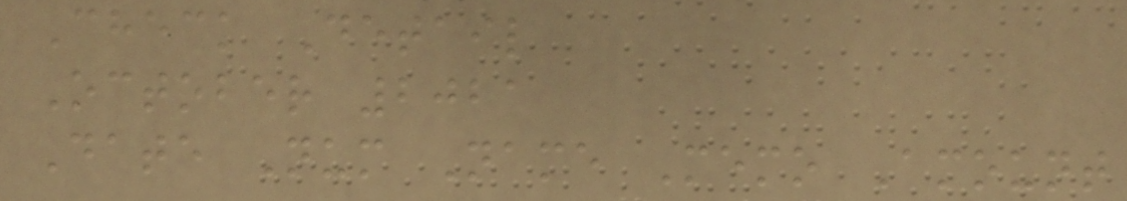Check Detail
October 2021
Date Num Name Memo Amount
